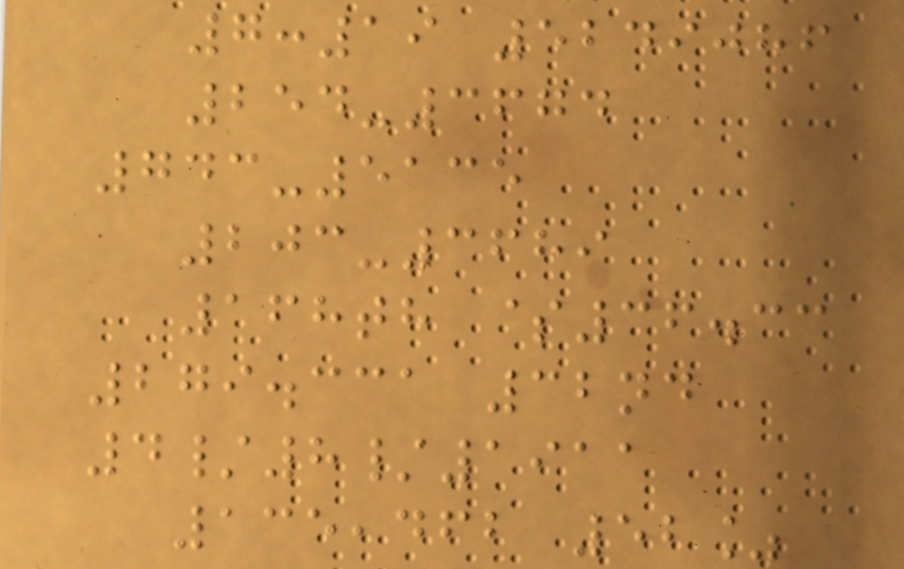7:19 5249086
254-3674
743-5135
203-3689
168th $36.33
279.331 32nd
4/8/1911
135,462 52%
